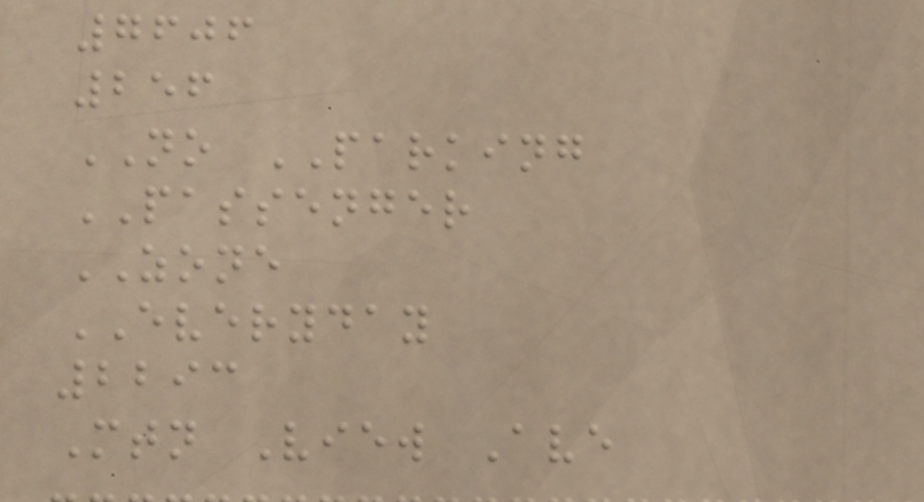7606
256
NO PARKING
PASSENGER
ZONE
EVERYDAY
2293
Mtn View Ave
